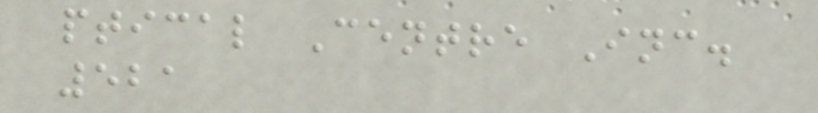ptical Centre Inc.
521
